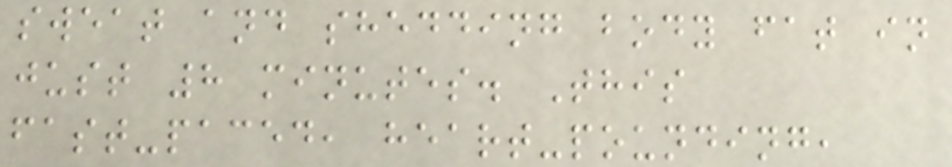sweat and shedding body fat in
just 8 minutes. This
fast-paced, heart-pounding,
